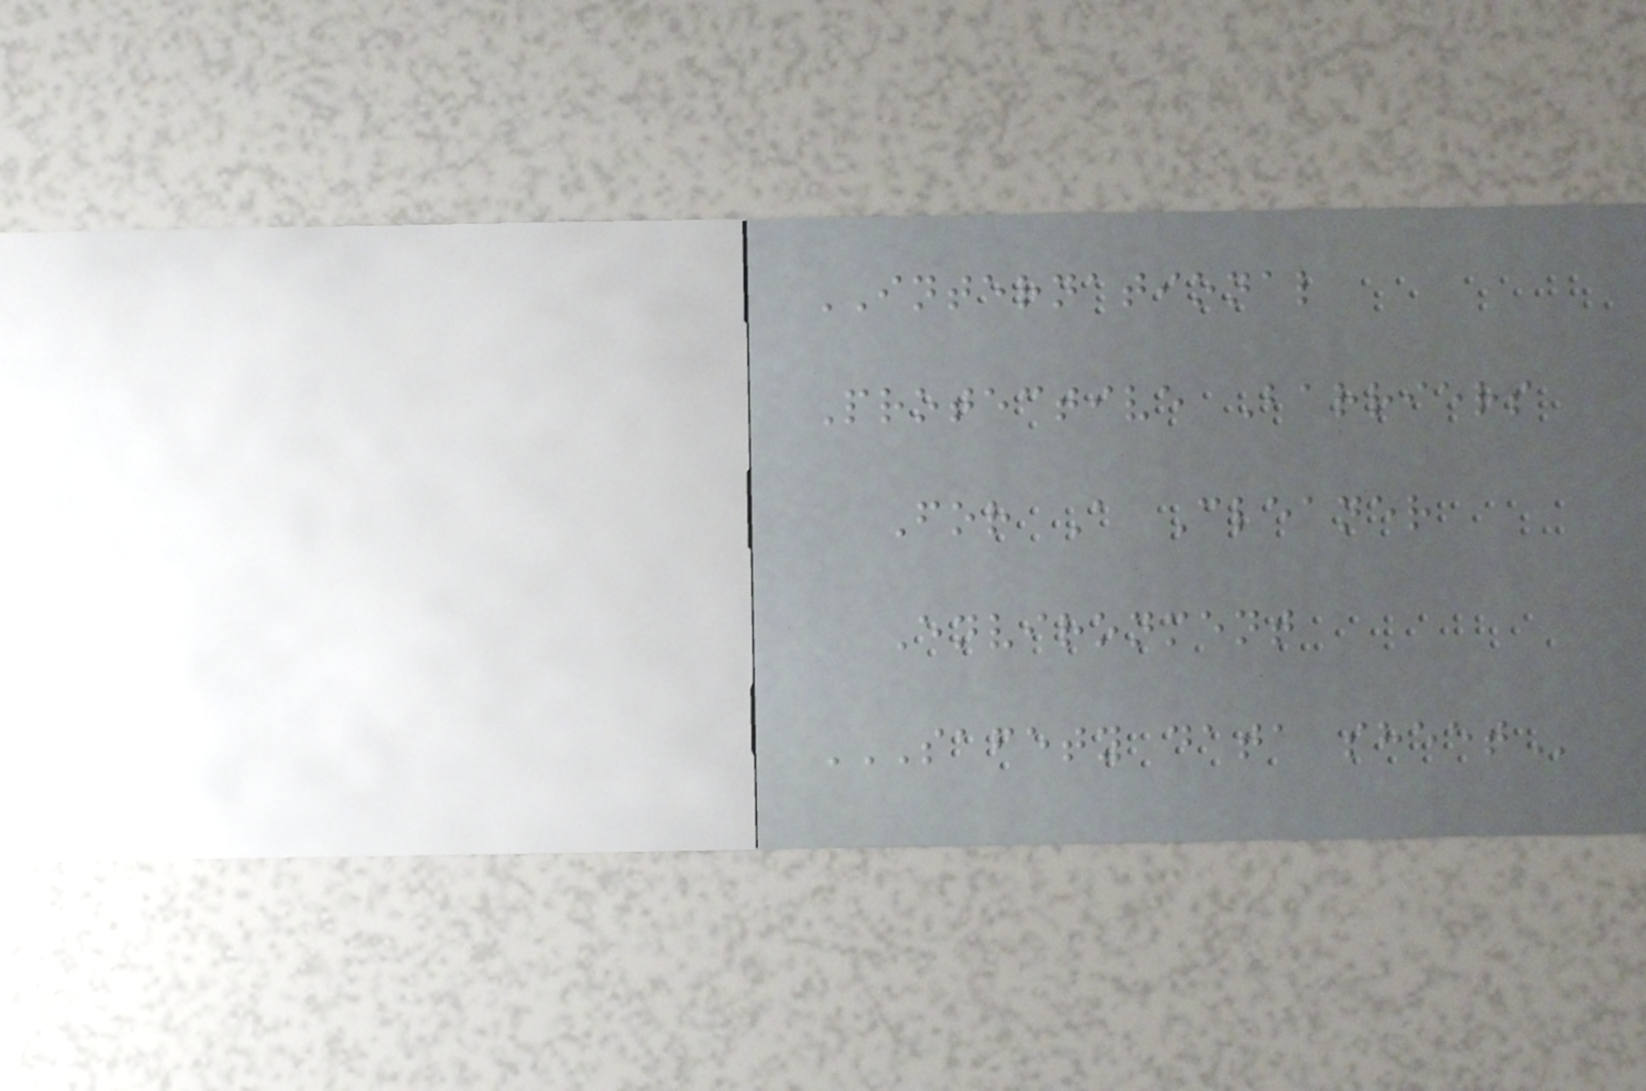INTERNATIONAL
Protective Barriers
For A Cleaner
Environment
SAFETY DATA SHEET
